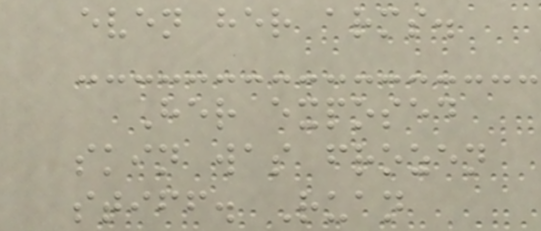even her arms.
Her exposed
skin was frozen
stiff. Ruan
